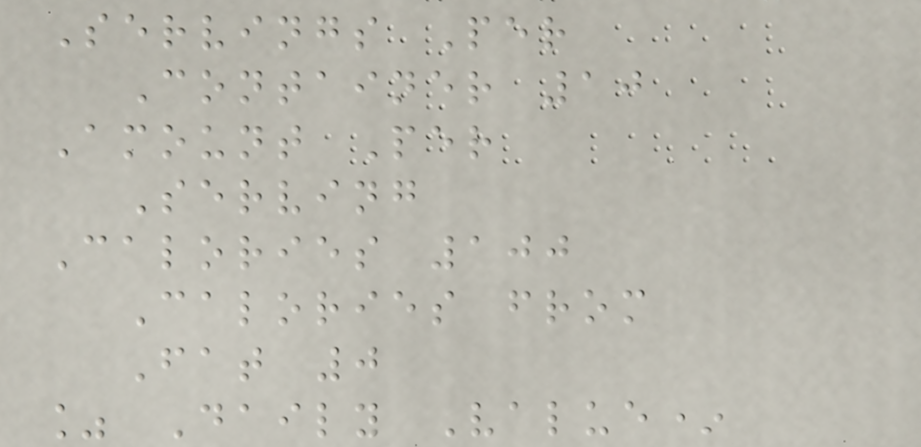Servings Per
Container 10
Amount Per
Serving
Calories 100
Calories from
Fat 0
% Daily Value*
